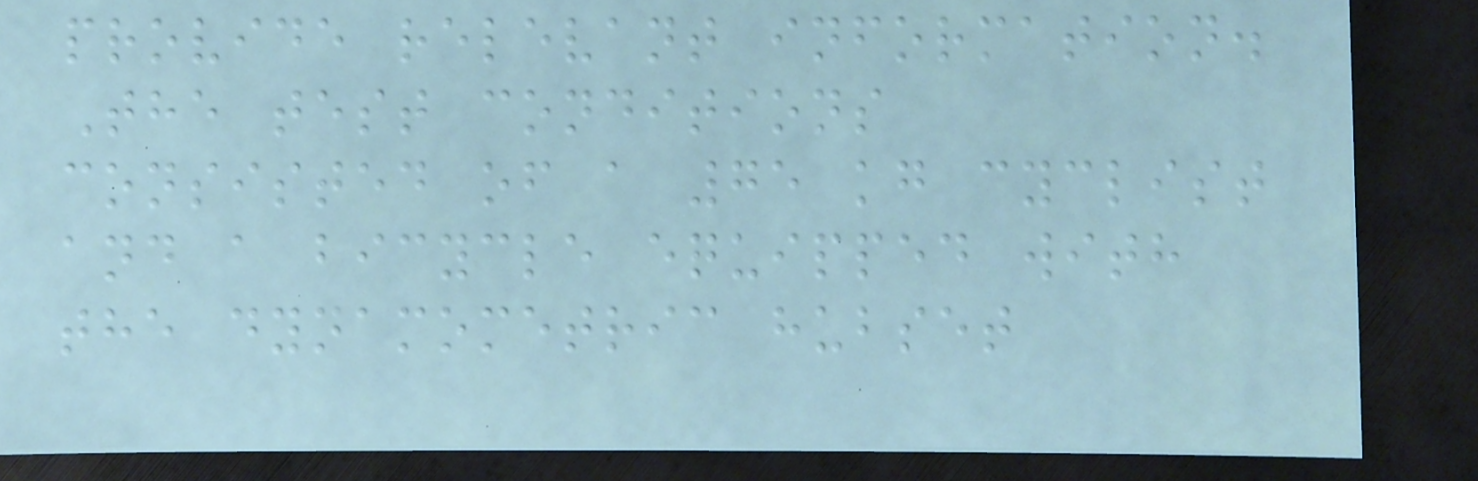provide relevant information.
The test conditions
consisted of a 75 kg cyclist
and a bicycle equipped with
the dynamometric hubset
